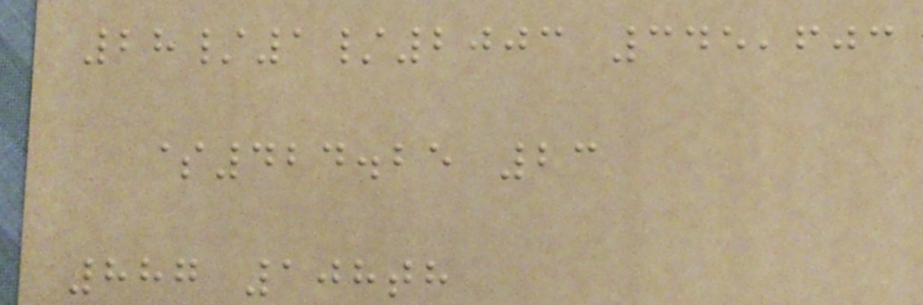28/1/2003 345,603
$424.25 23
887 108th
